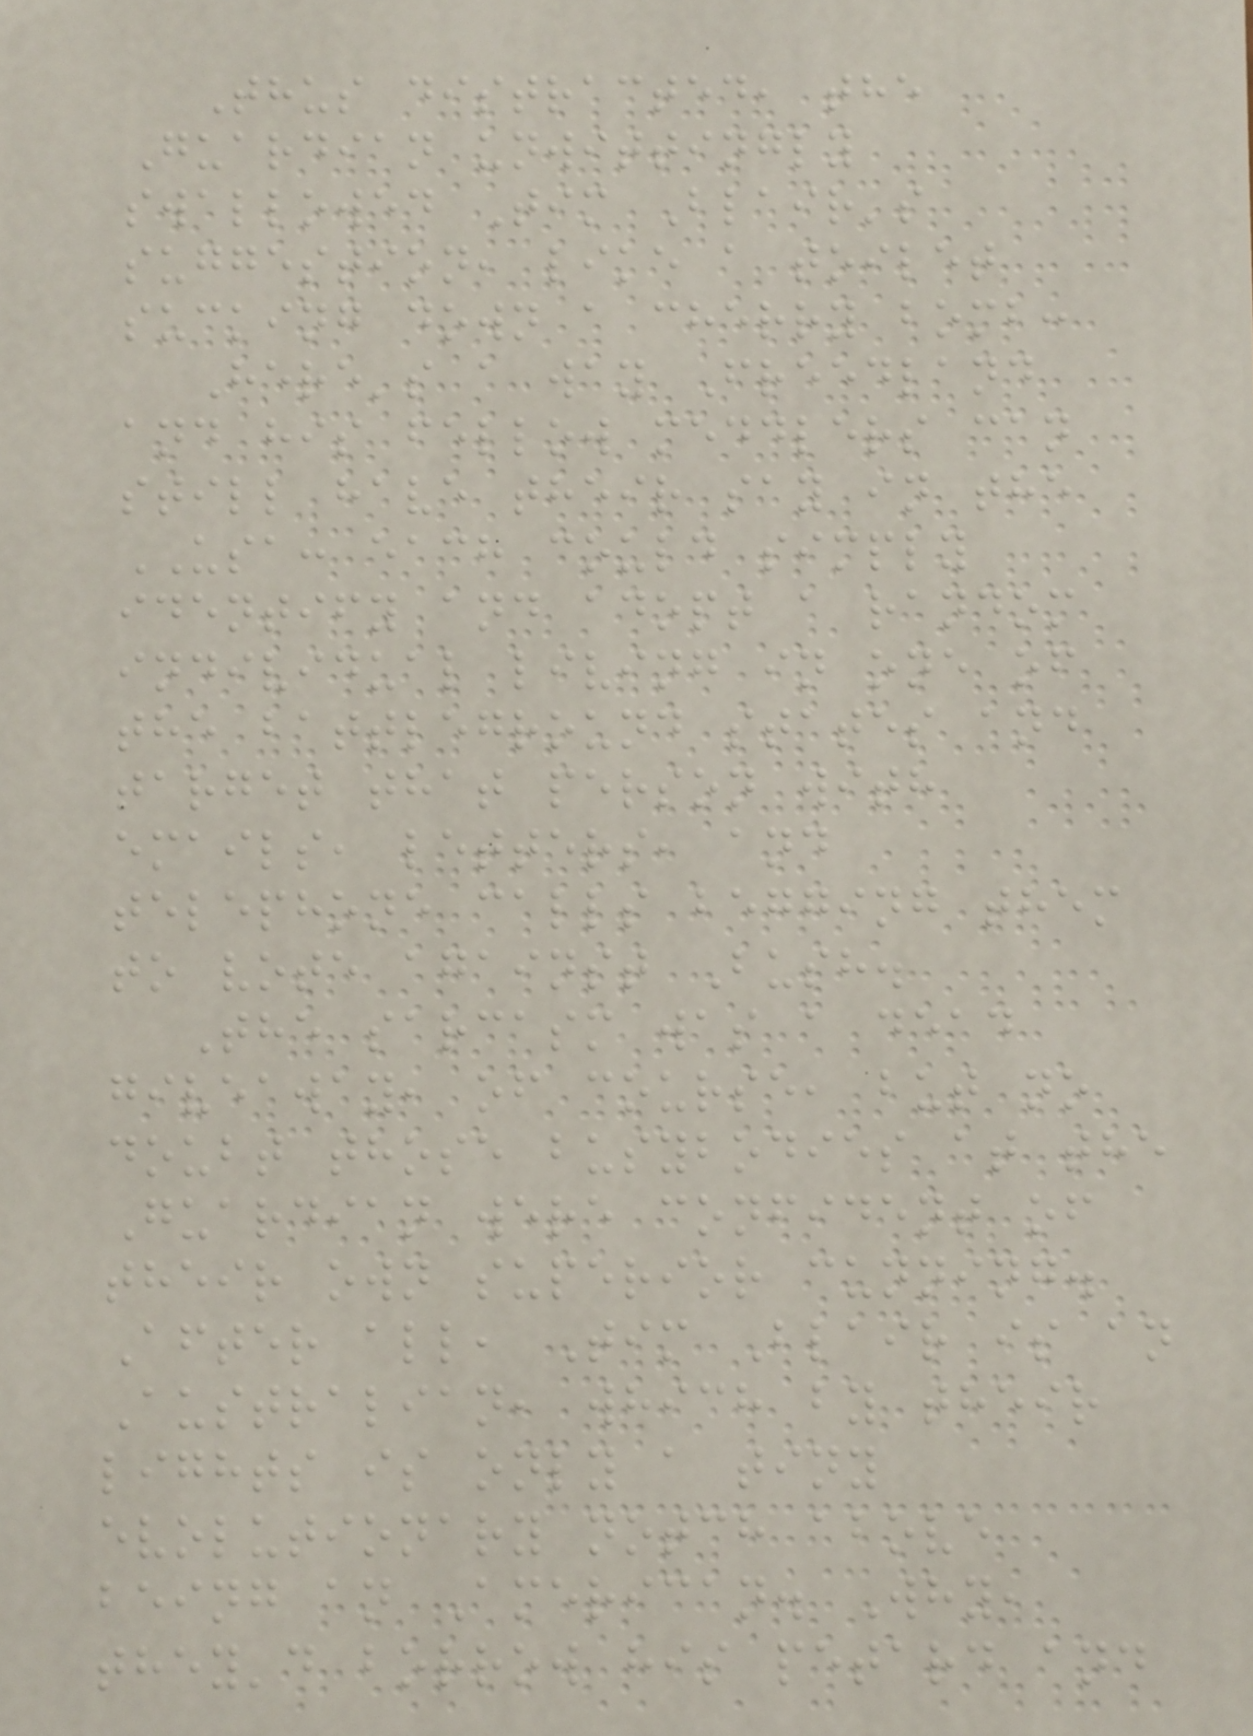Thus distracted, the
Guardian unwittingly
swallowed Tim Blair's
suggestion, like a toilet
sucking down a cherry bomb:
Here's a way Freedland
and his fellow meddlers can
still have their say in the
USA: each could simply
identify and adopt a random
individual living in one of
the battleground states and
target that person with
emails, letters, and
telephone calls begging them
to vote against Bush.
The sarcasm was a dead
giveaway, of course, but no
doubt those busybodies at the
Guardian were confident of
their own superior cunning.
After all, Tim Blair is an
Australian, which by their
lights is only a tiny
evolutionary notch above
being an American. Why,
they'd borrow his petard and
